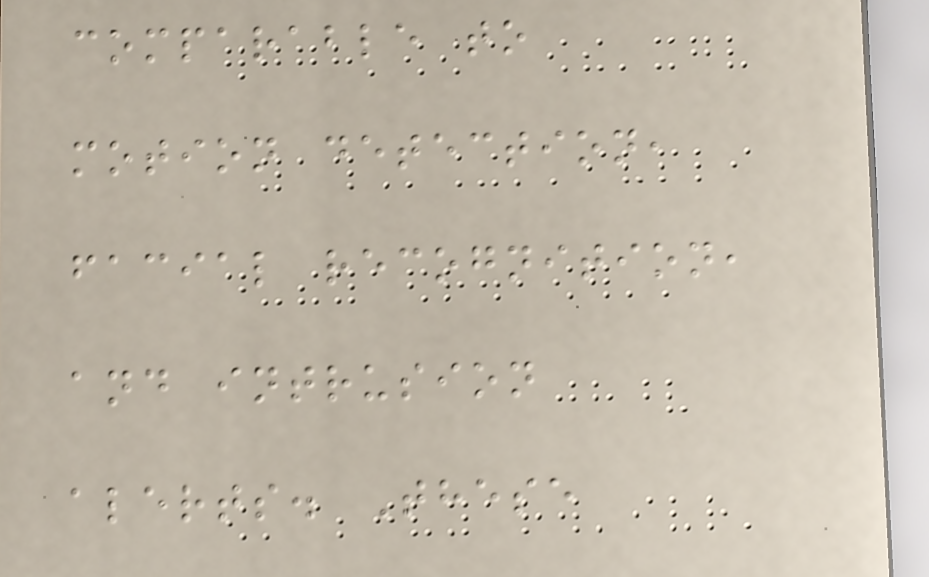comparable to
motion detection,
facial recognition,
and intrusion
alerts. These
